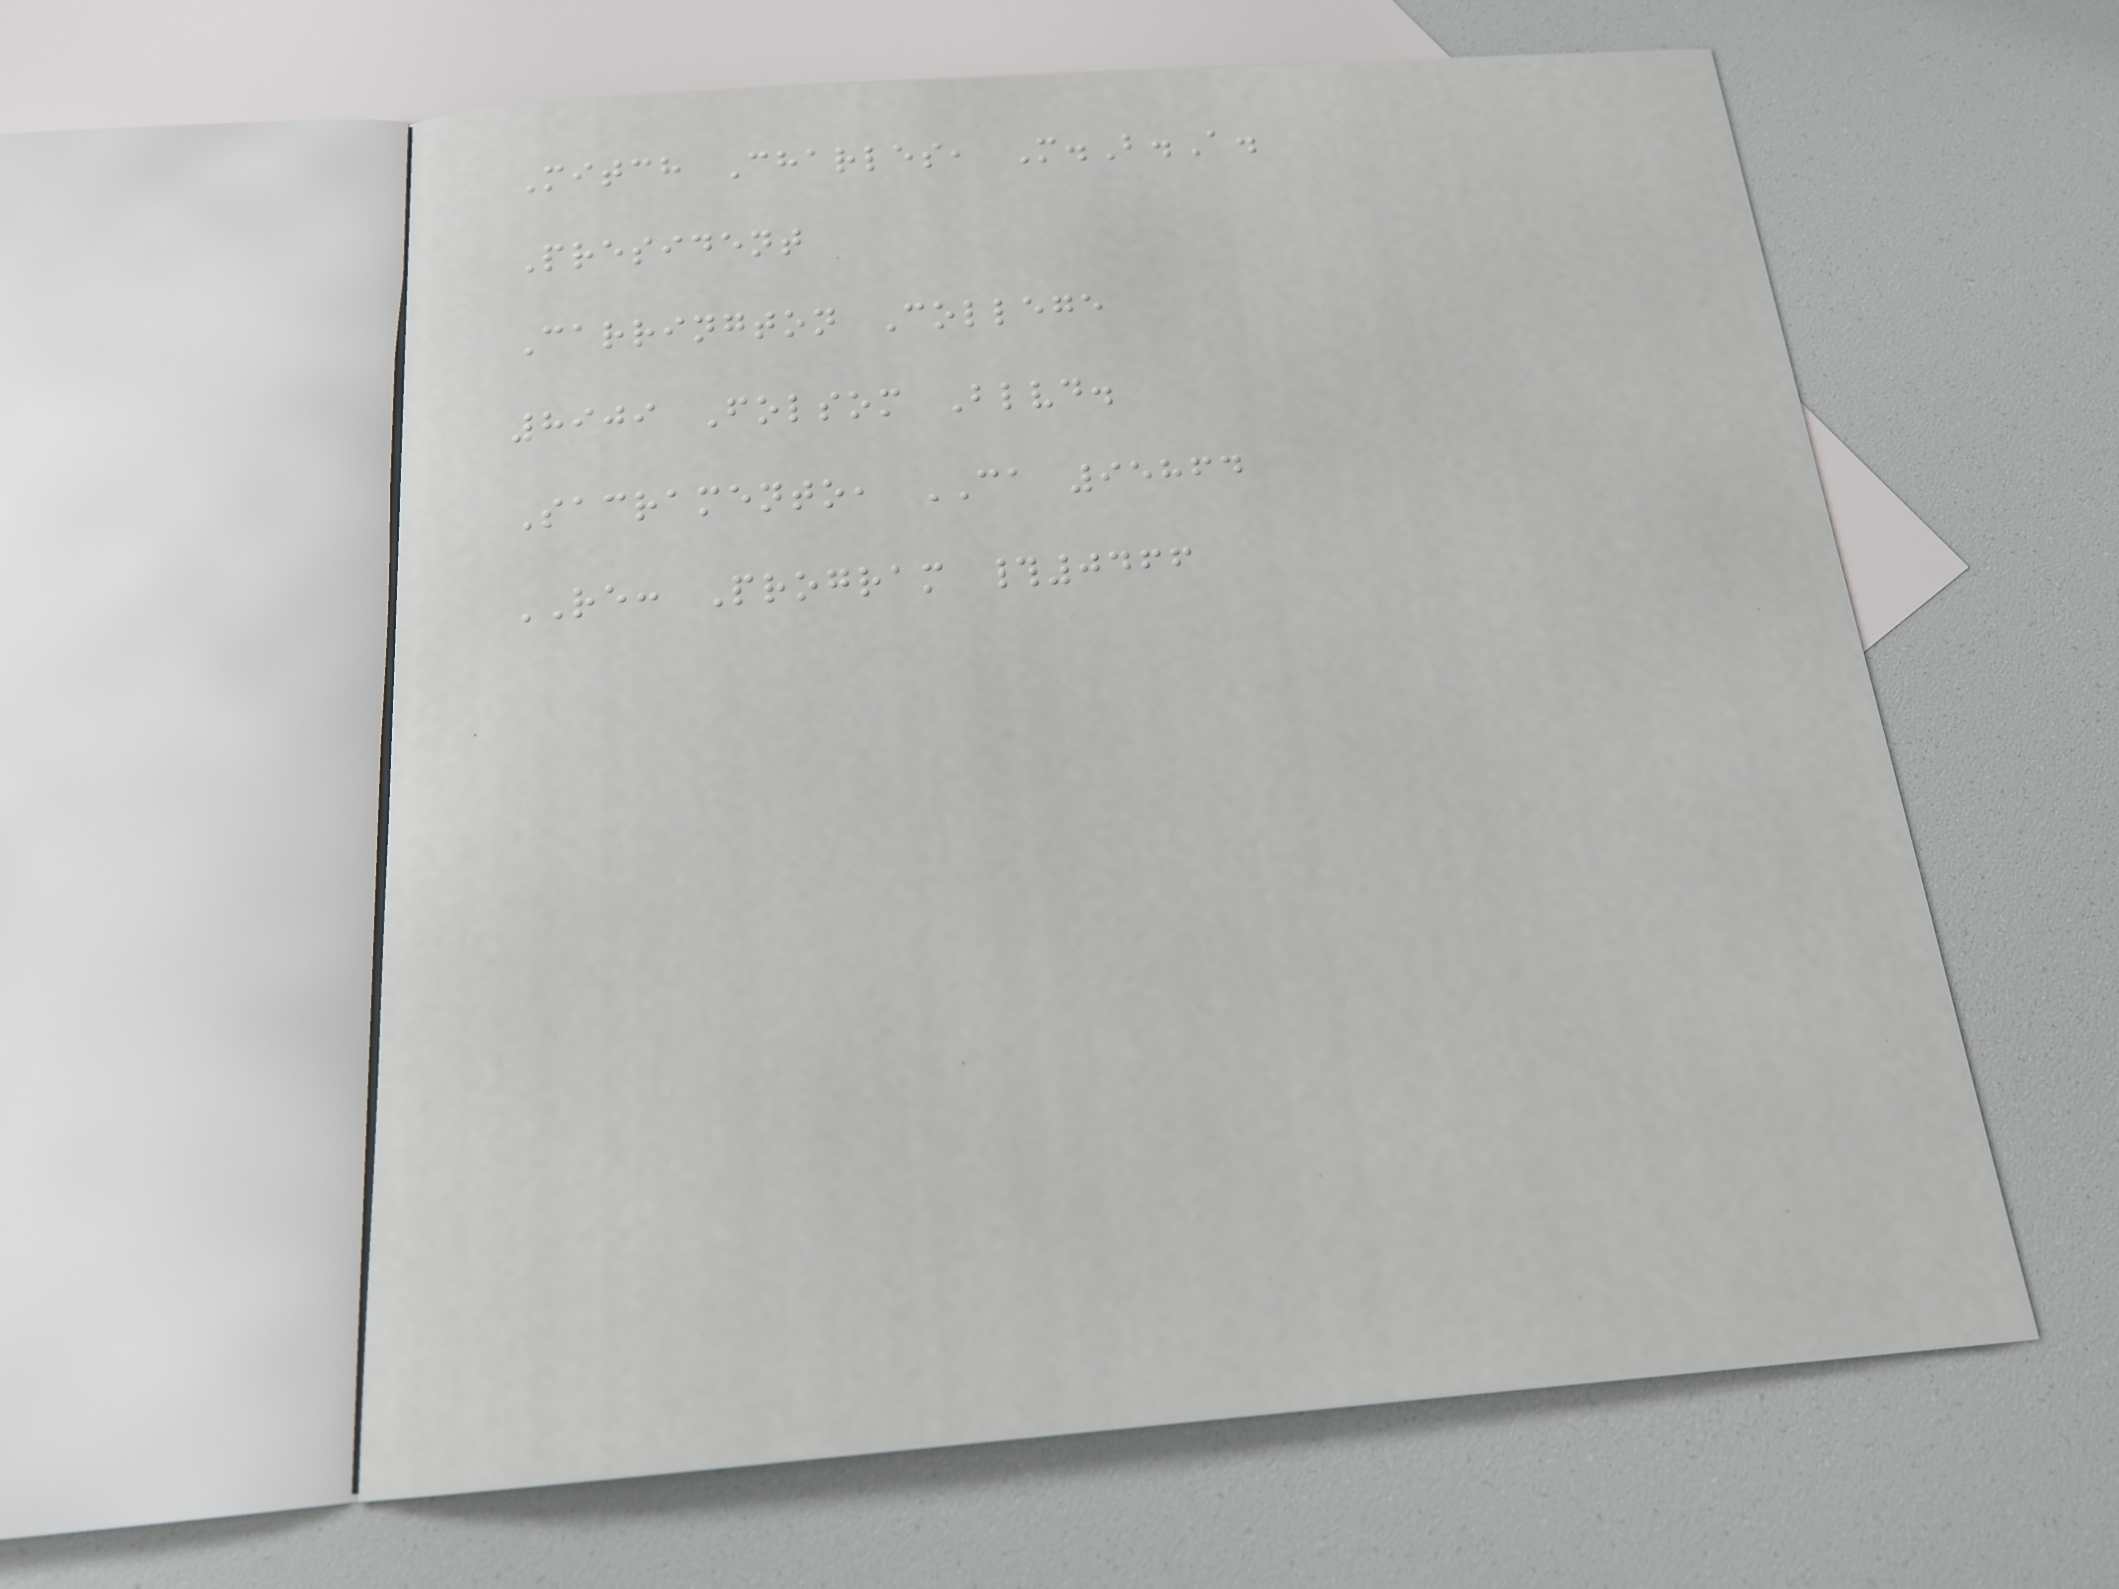Mitch Charles, M.B.A.
President
Carrington College
8909 Folsom Blvd.
Sacramento, CA 95864
RE: Program #0466
